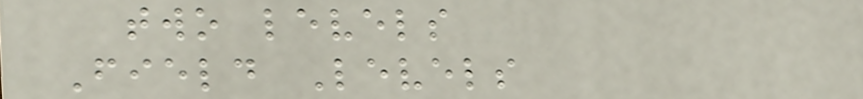two levels
Field Levels
